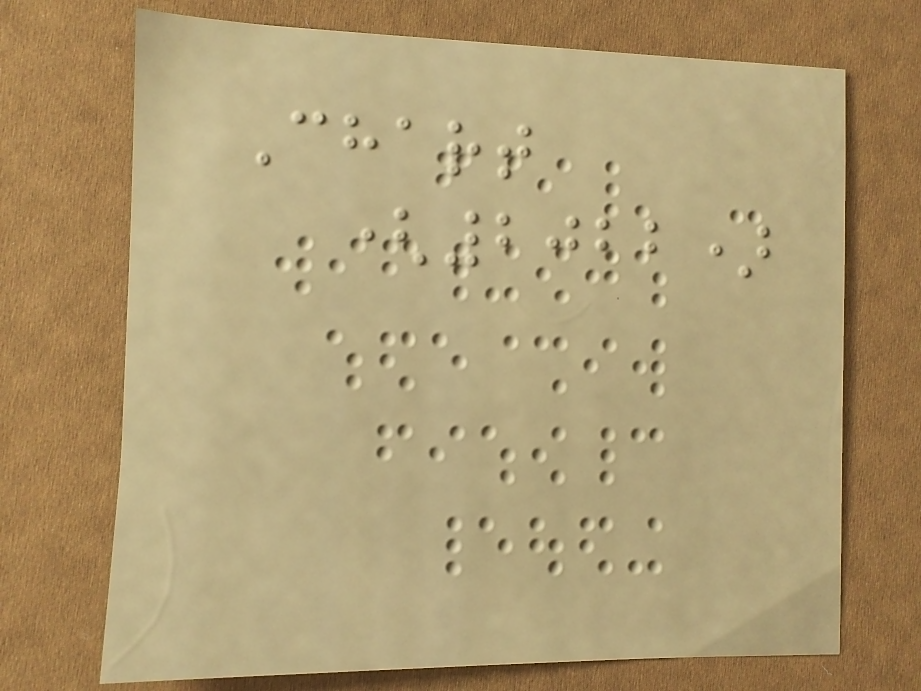Chart
(2022)
